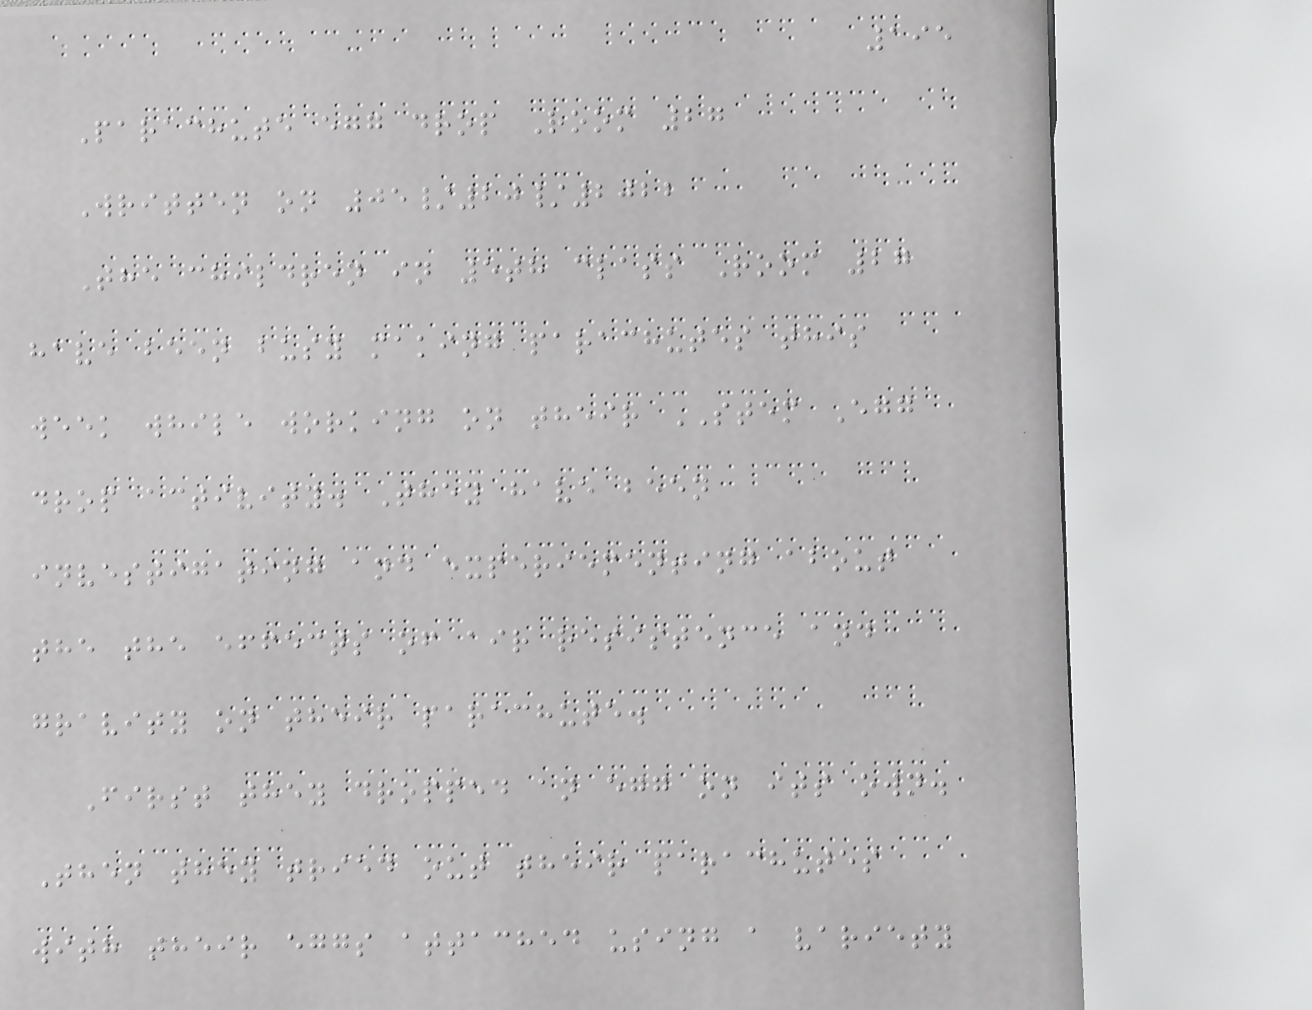195
Parachute egg drop Room 27
Written on 05/20/2022
The children in 5th class Room 27
have been busy making parachutes this
week while working on their STEM Egg
drop activity. They have been
investigating and experiementing about
the the effects of air resistence and
gravity on their parachute.
First they dropped an egg on its own.
Then they tried out their parachutes
with their eggs attached using a variety
